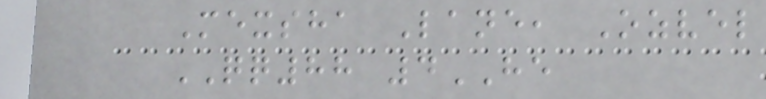Mexsha Lane, Ozvel
QQ88 4HE
